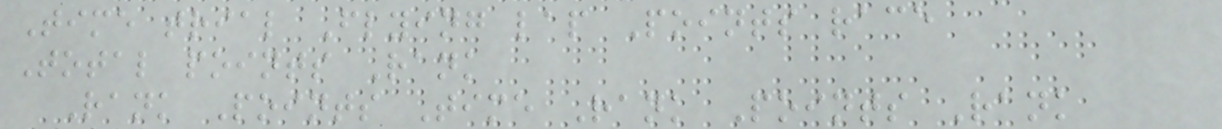Time trial Flying lap Points race
Total points Rank
Rank Points Time Rank Points Rank
